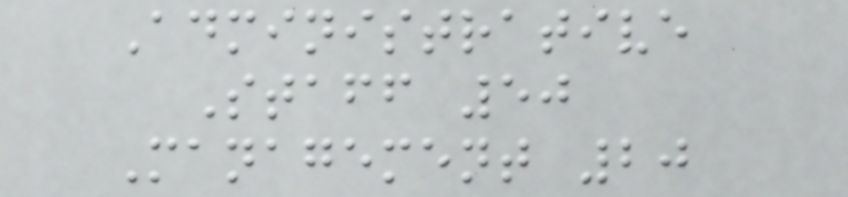Administrative
Staff 50
Management 20
